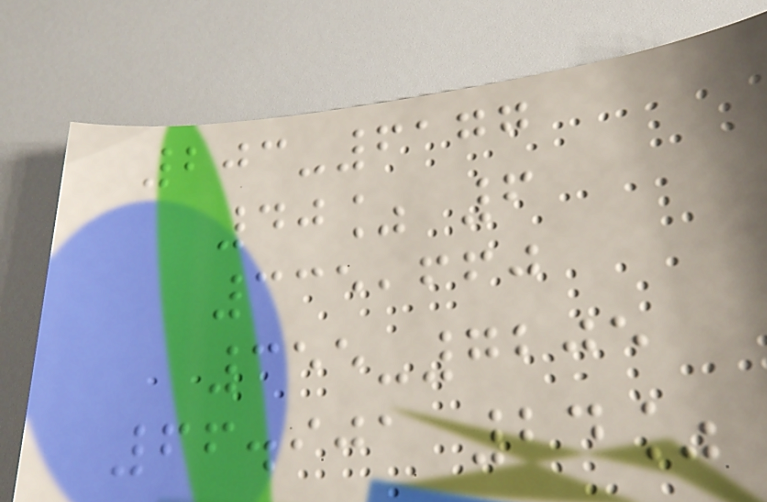203-6177
40% 6
335,660
355-7205
66.901 24%
